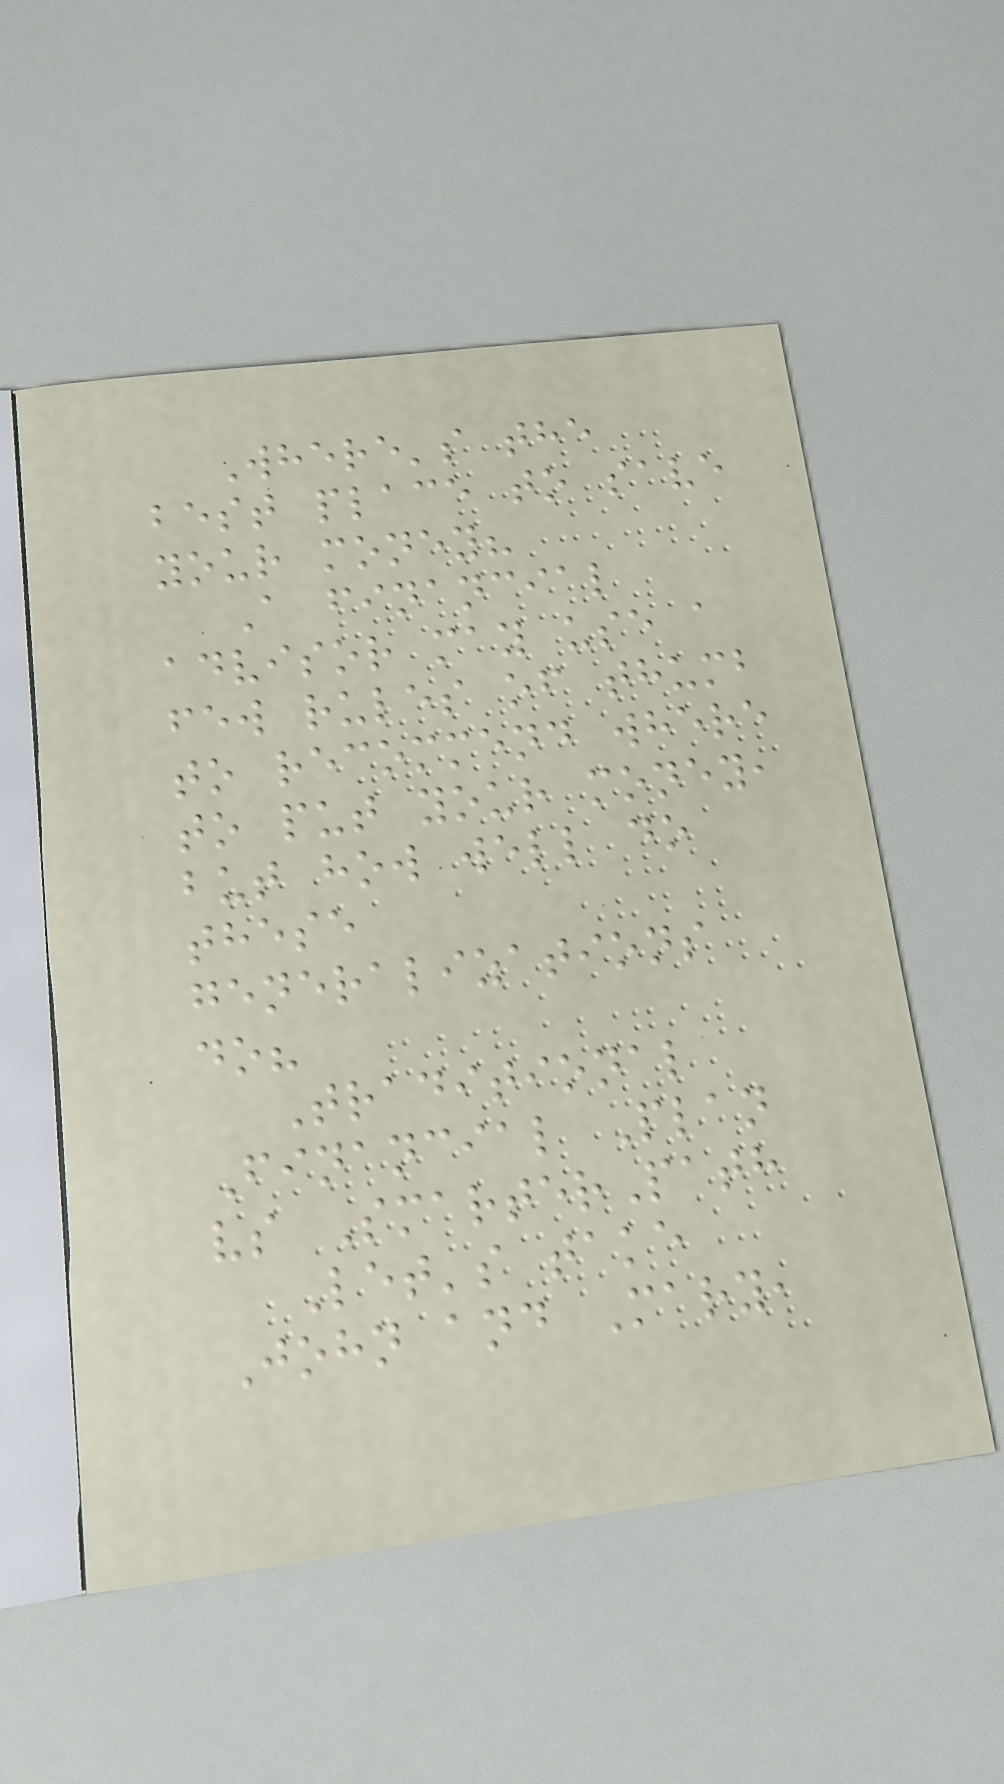Where's the
best place to save
your money?
A financial
advisor may use a
few rules of thumb
to recommend where
to put your money,
but how well do
these
generalizations
do?
Traditional
Financial Plan
vs SmarterPath
Let's take
John and Mary,
